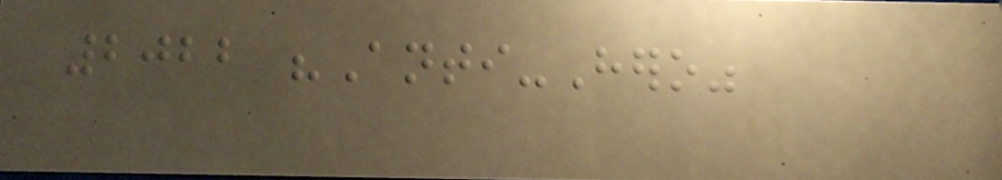2022 "Anti-Hero"
